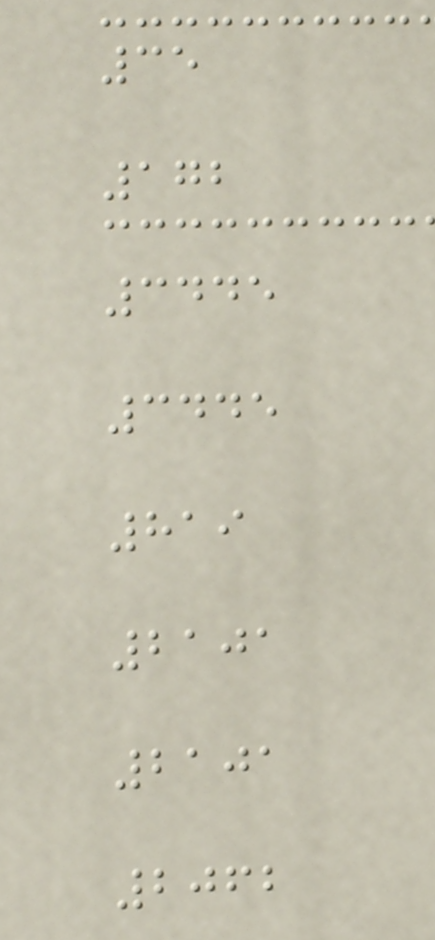35
172
3445
3445
819
2101
2101
2062
